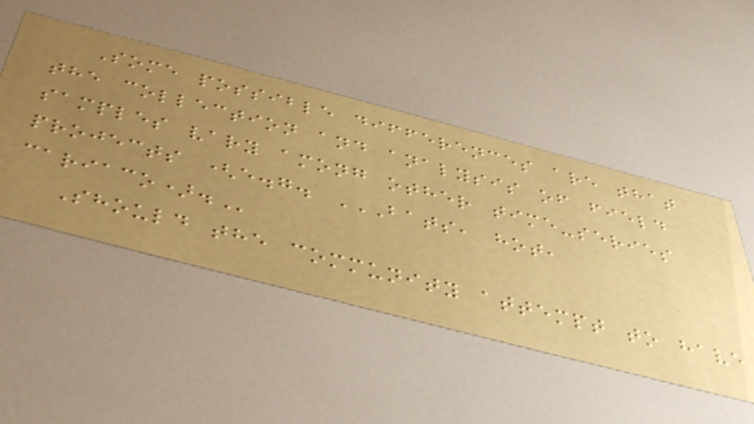Some possible differences are that
the collection and analysis of field
samples vary among other time-series
projects (e.g. BATS, HOT,
CARIACO).
Should the community attempt to have
